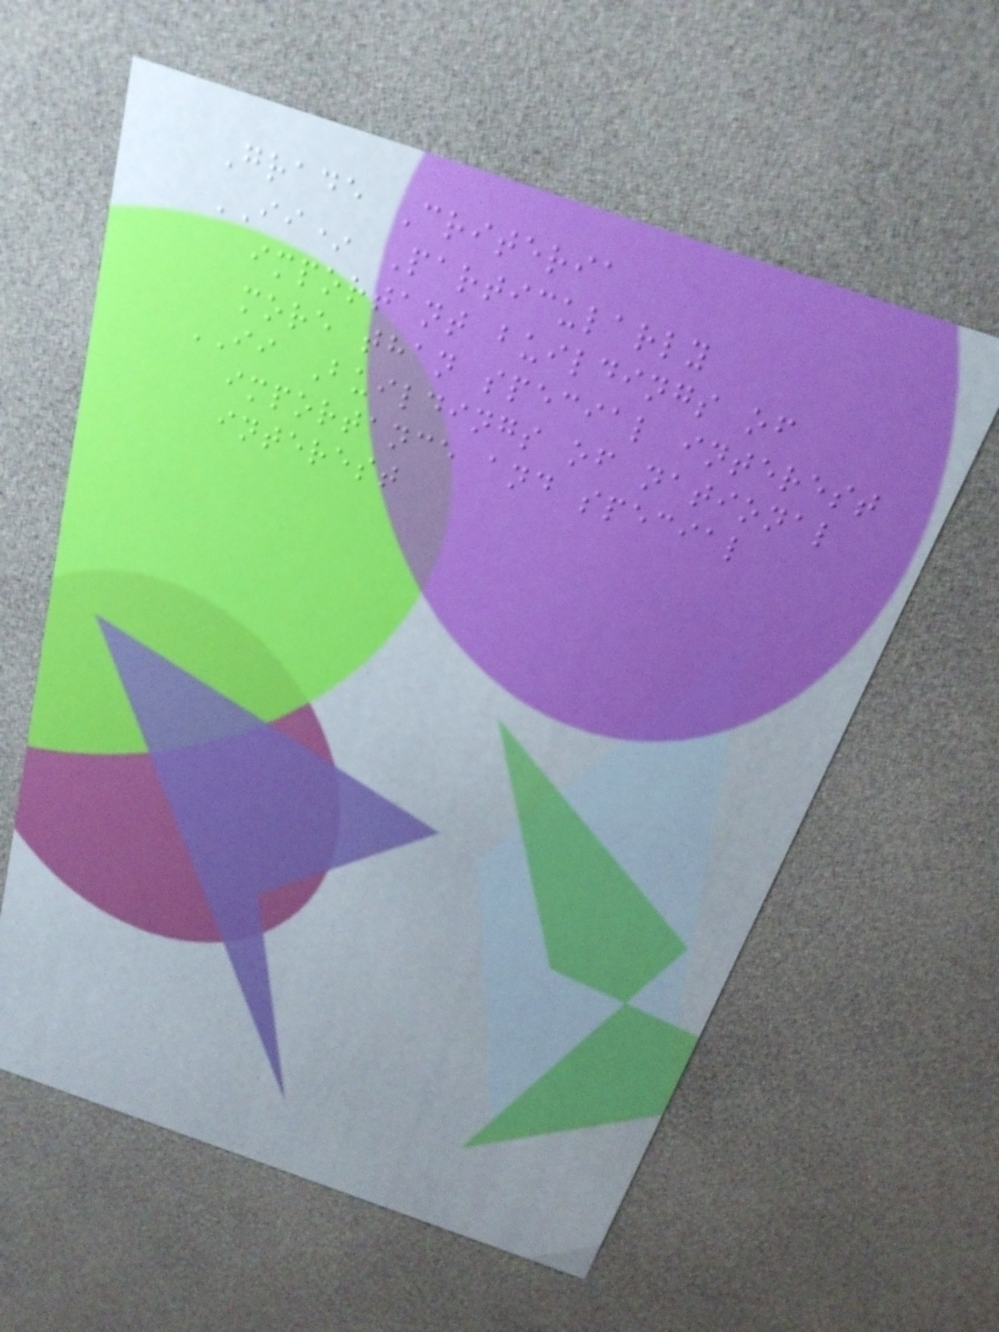Grade Criteria
II* Particularly
important buildings of
more than special interest
II Buildings of national
importance and special
interest
